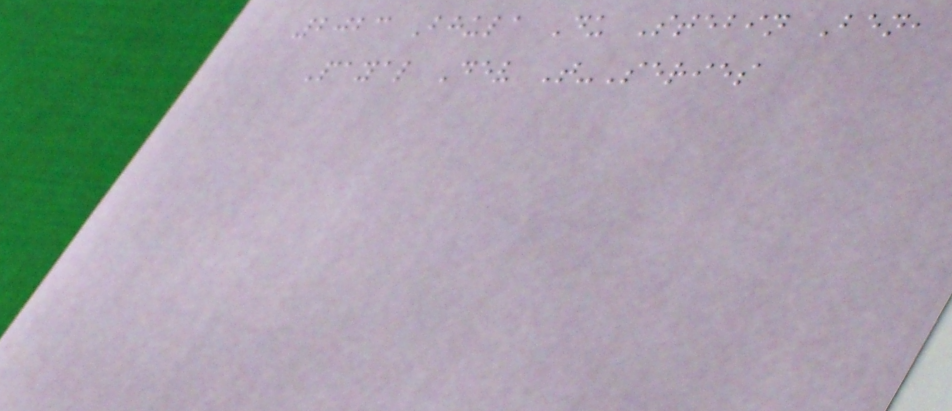2023 Bhula Du Stebin Ben,
Payal Dev T-Series
